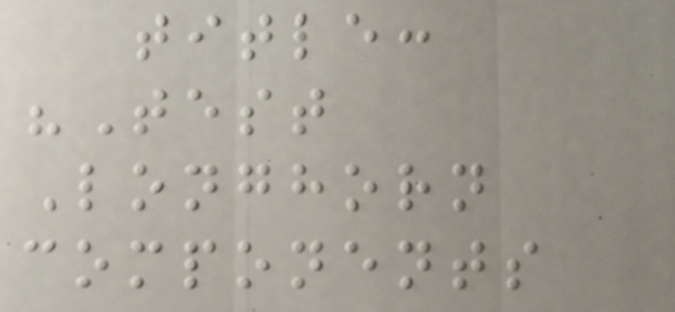title:
"Test
Longhorn
components
